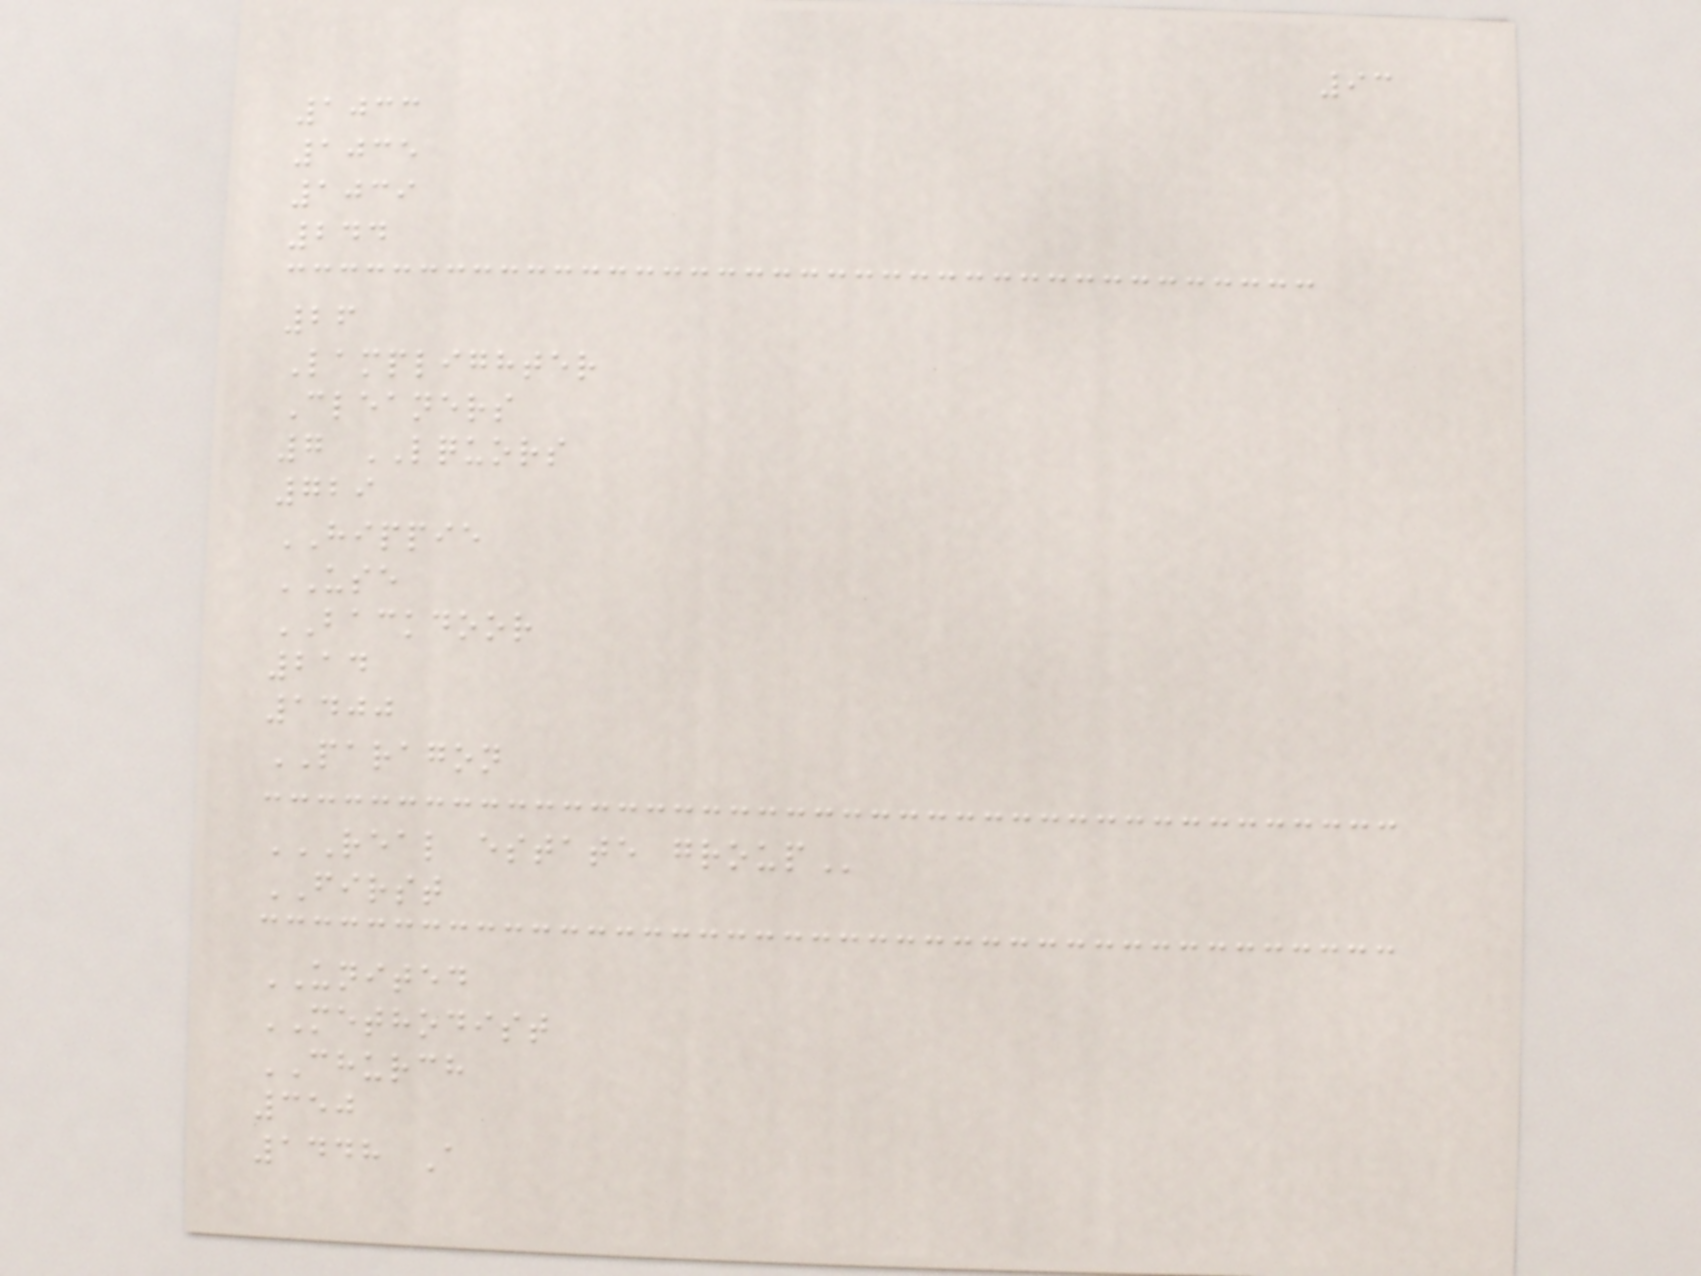93
1033
1035
1039
244
26
Lamplighter
Cleaners
7 LQUORS
729
HIPPIE
USE
BACKDOOR
214
1400
PARAGON
REAL ESTATE GROUP
FIRST
UNITED
METHODIST
CHURCH
350
1448 A
